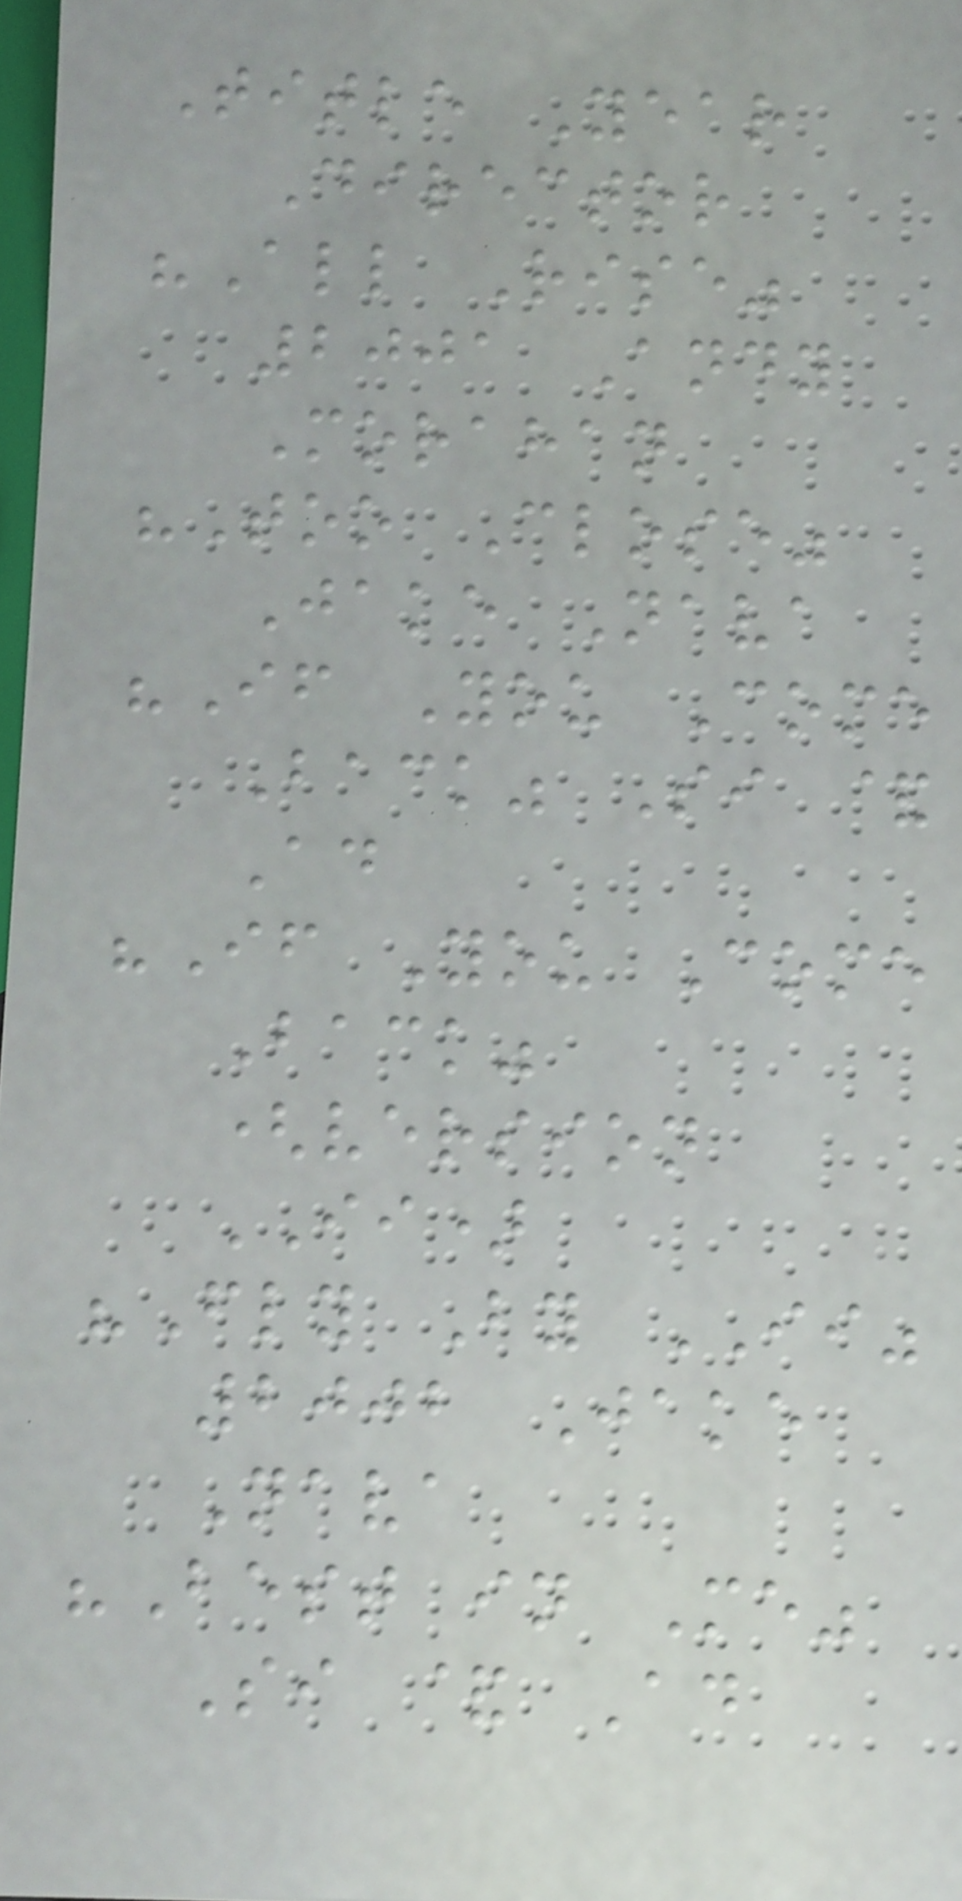Title Year
Director
"All Rise"
2001 Andy
Morahan
"Too Close"
Jake Nava
"If You Come
Back" Si &
Ad
"If You Come
Back"
(version
II)
"Fly By II"
2002 Jake
Nava
"Best in Me"
Si & Ad
